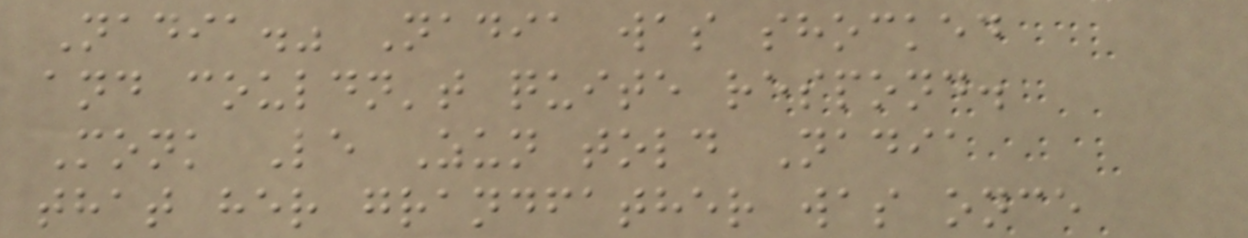Nadia." Nadia was shocked
and couldn't quite respond.
Monk Le Zun told Nadia
that her grandfather was once
